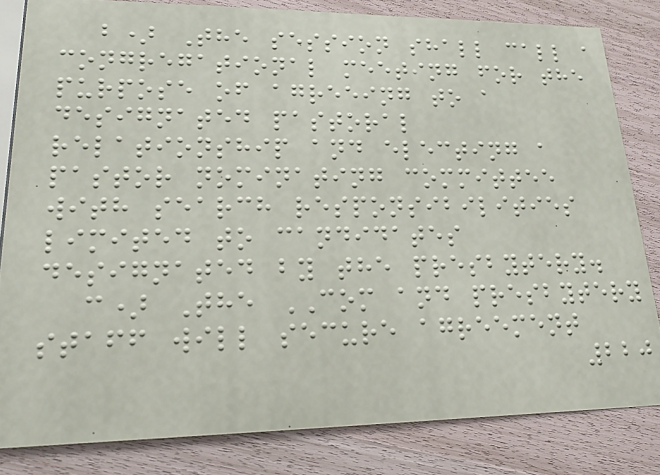b) The session shall call a
congregational meeting for the
purpose of agreeing to a
designated pastoral
relationship and electing a
pastor nominating committee
with search responsibilities
limited to candidates
designated by the presbytery.
c) The COM and presbytery
staff will secure agreement
220
